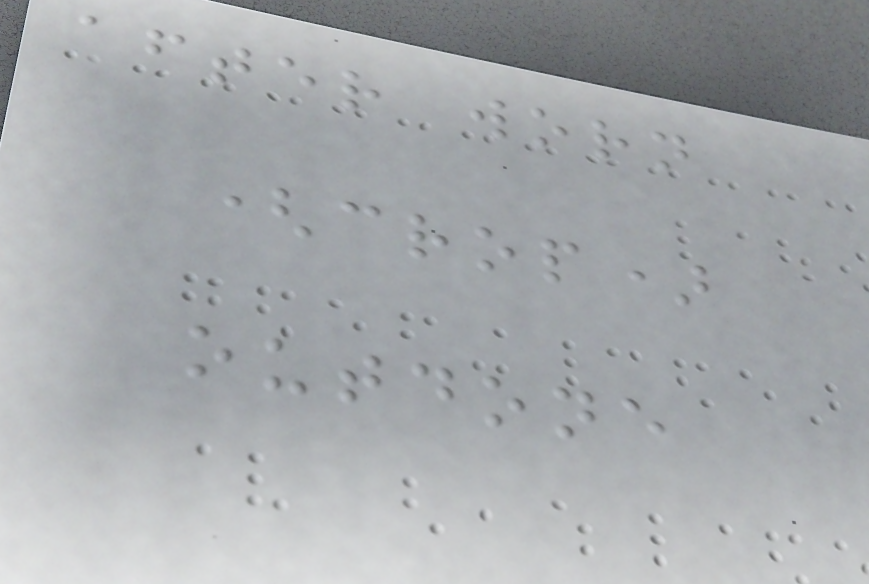after worn
(crop)
outdone
